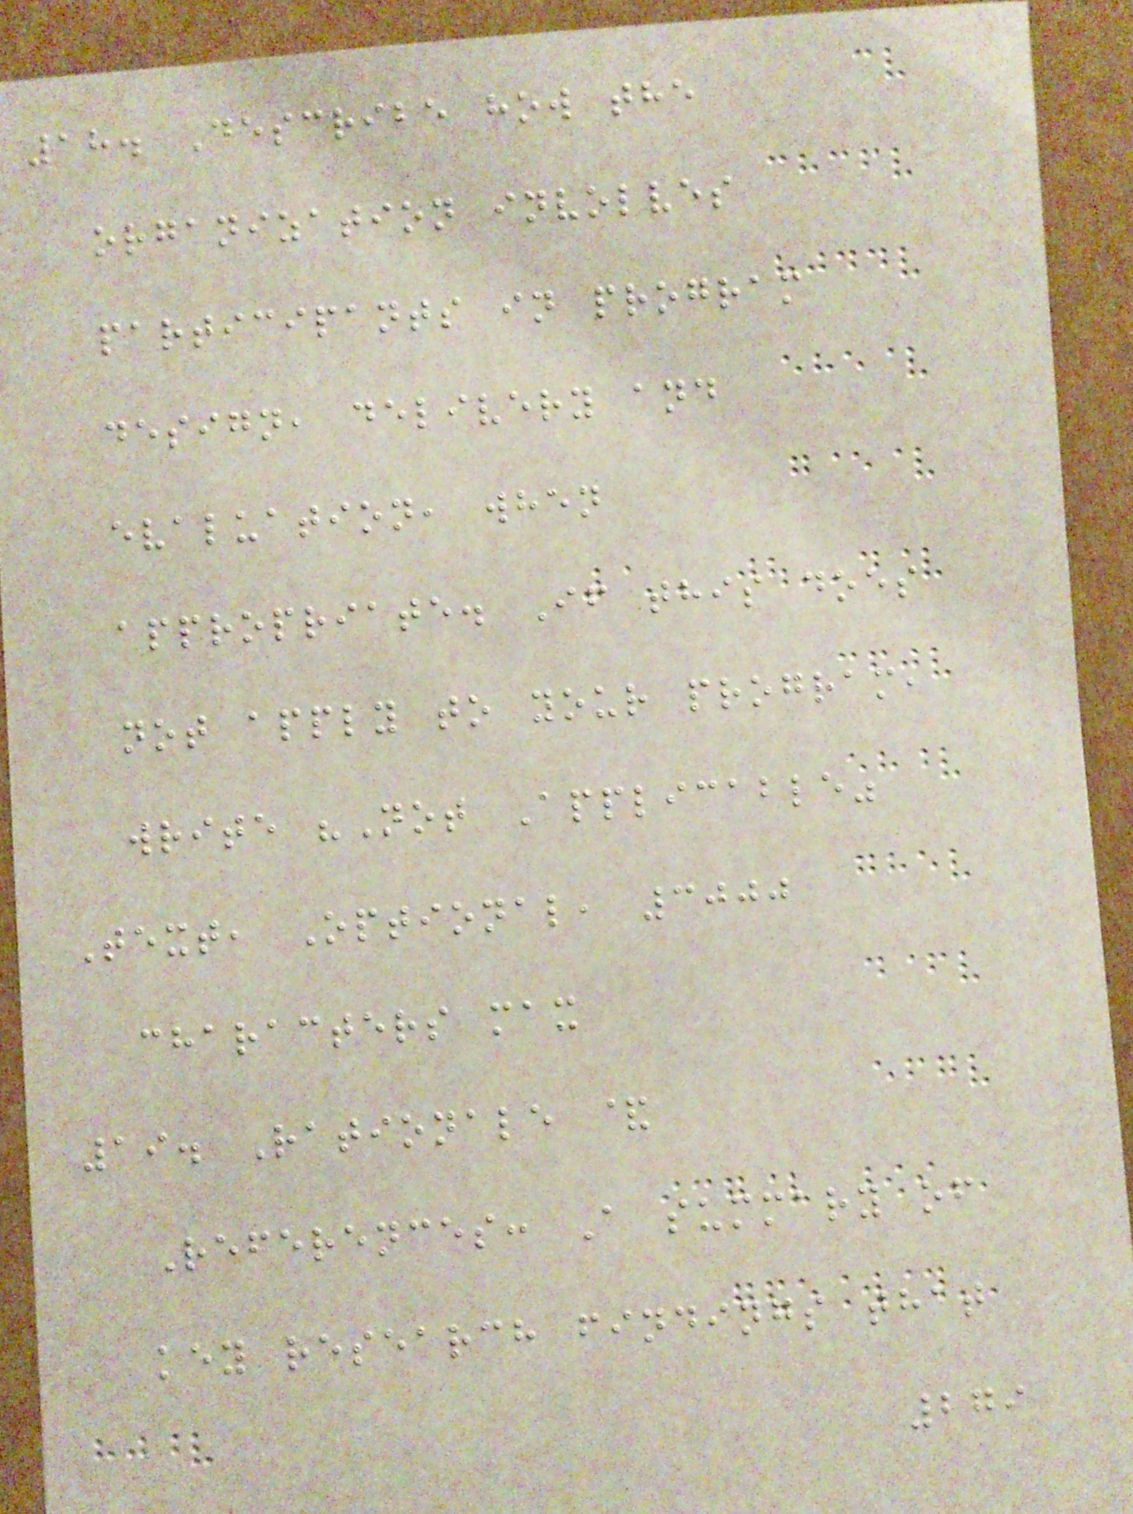18. Describe how the
organization involves
participants in program
design, delivery and
evaluation, when
appropriate. If this does
not apply to your program,
write "Not Applicable"
Text, Optional, 3000
characters max
19. Rationale &
References: A summary of
key research findings that
279
